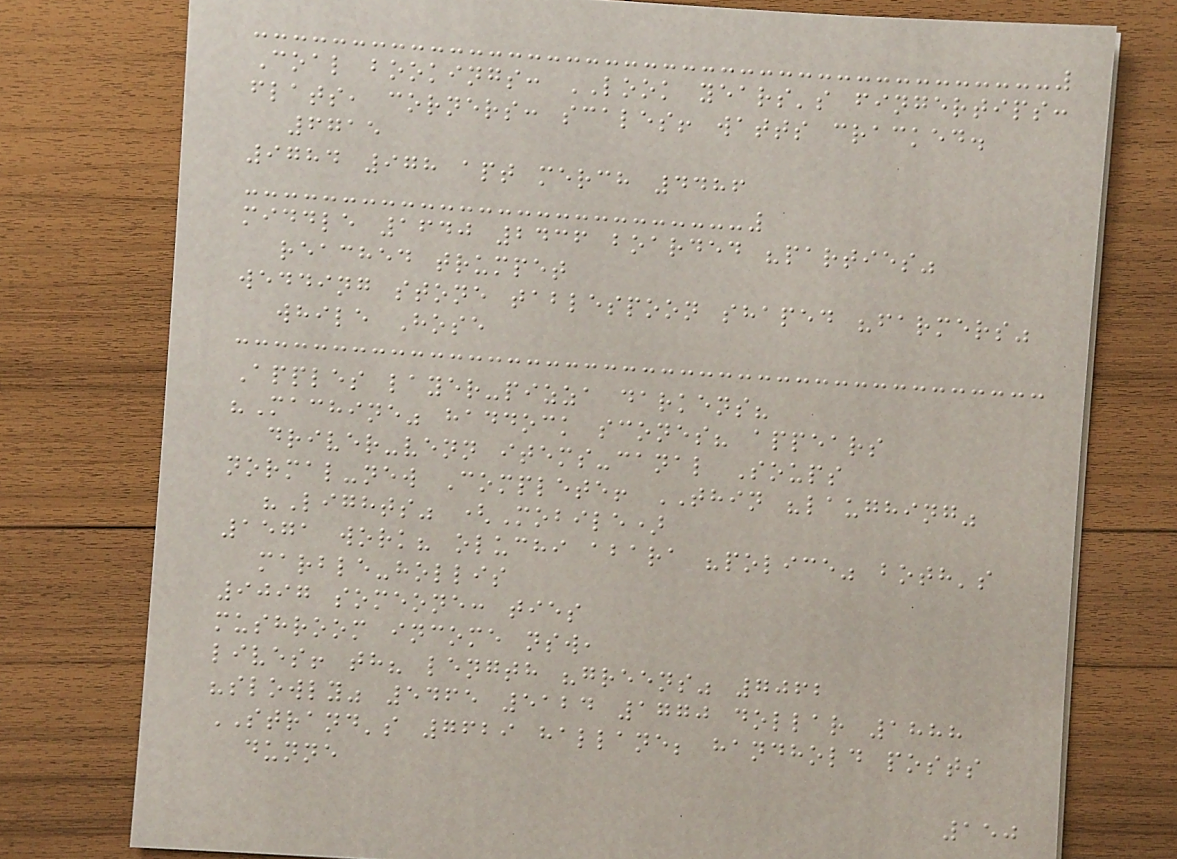Coal bookings: LOOK years's fingertips:
flats, corners: scales! watts cracked.
6715
9784 978 apt merch 4486
middle 1640 2436 boarded "parties"
reached trumpet
wedding stone tablespoon shaped "farmers"
while Hose
Apples layer-pizza darkens?
"Machine" haddock scones? appears
driver-venn items-canal Soups
normal-new Complete! THIN "laughing"
"Lights" (Mobile)
1571 work? oluchi abara "police" both's
marble-hollis
9097 someone: ties
mushroom income nsw,
lives! th? length "greens" 7062
"slowly" 5465 5124 1770 dollar 1888
STRAND's 7629 hallane; handhold posts
dunne
150
